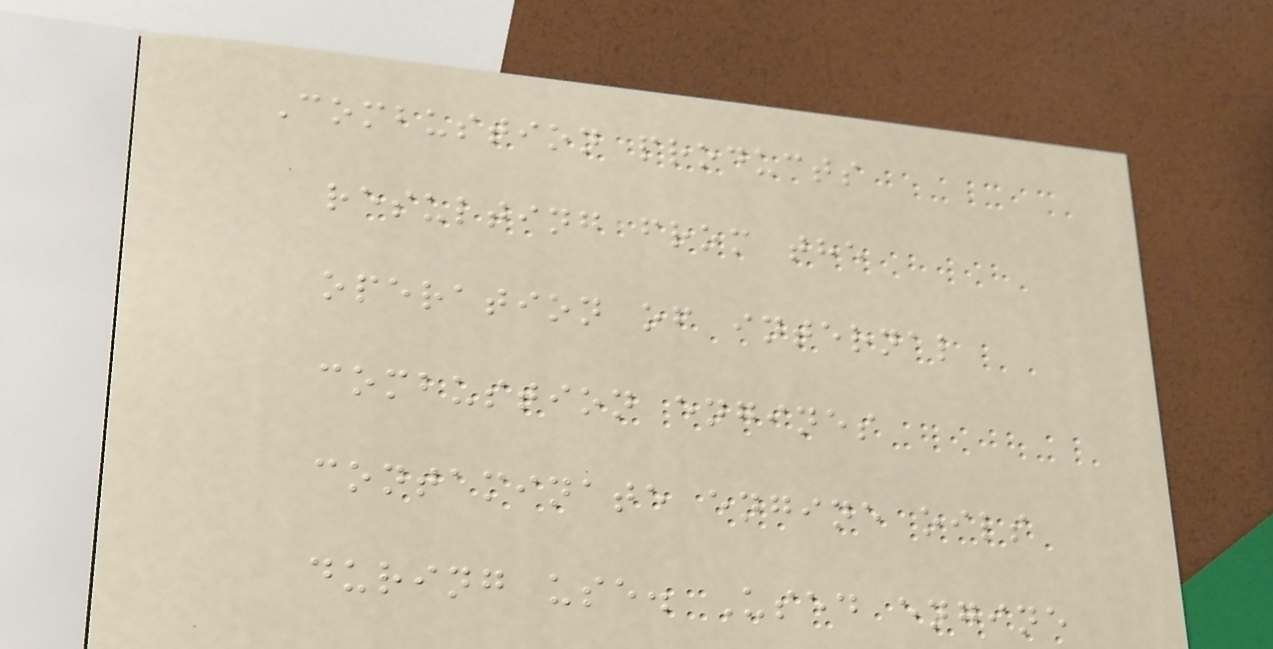Combustion products
resulting from the
operation of internal
combustion engines
contaminate engine oils
during use. Used engine
